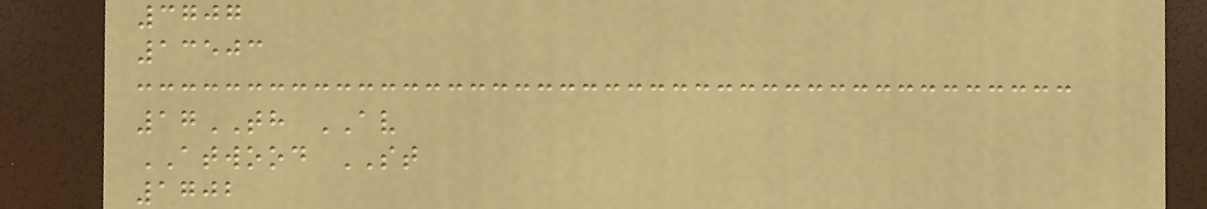3707
13503
17TH AV
ATWOOD ST
1702
